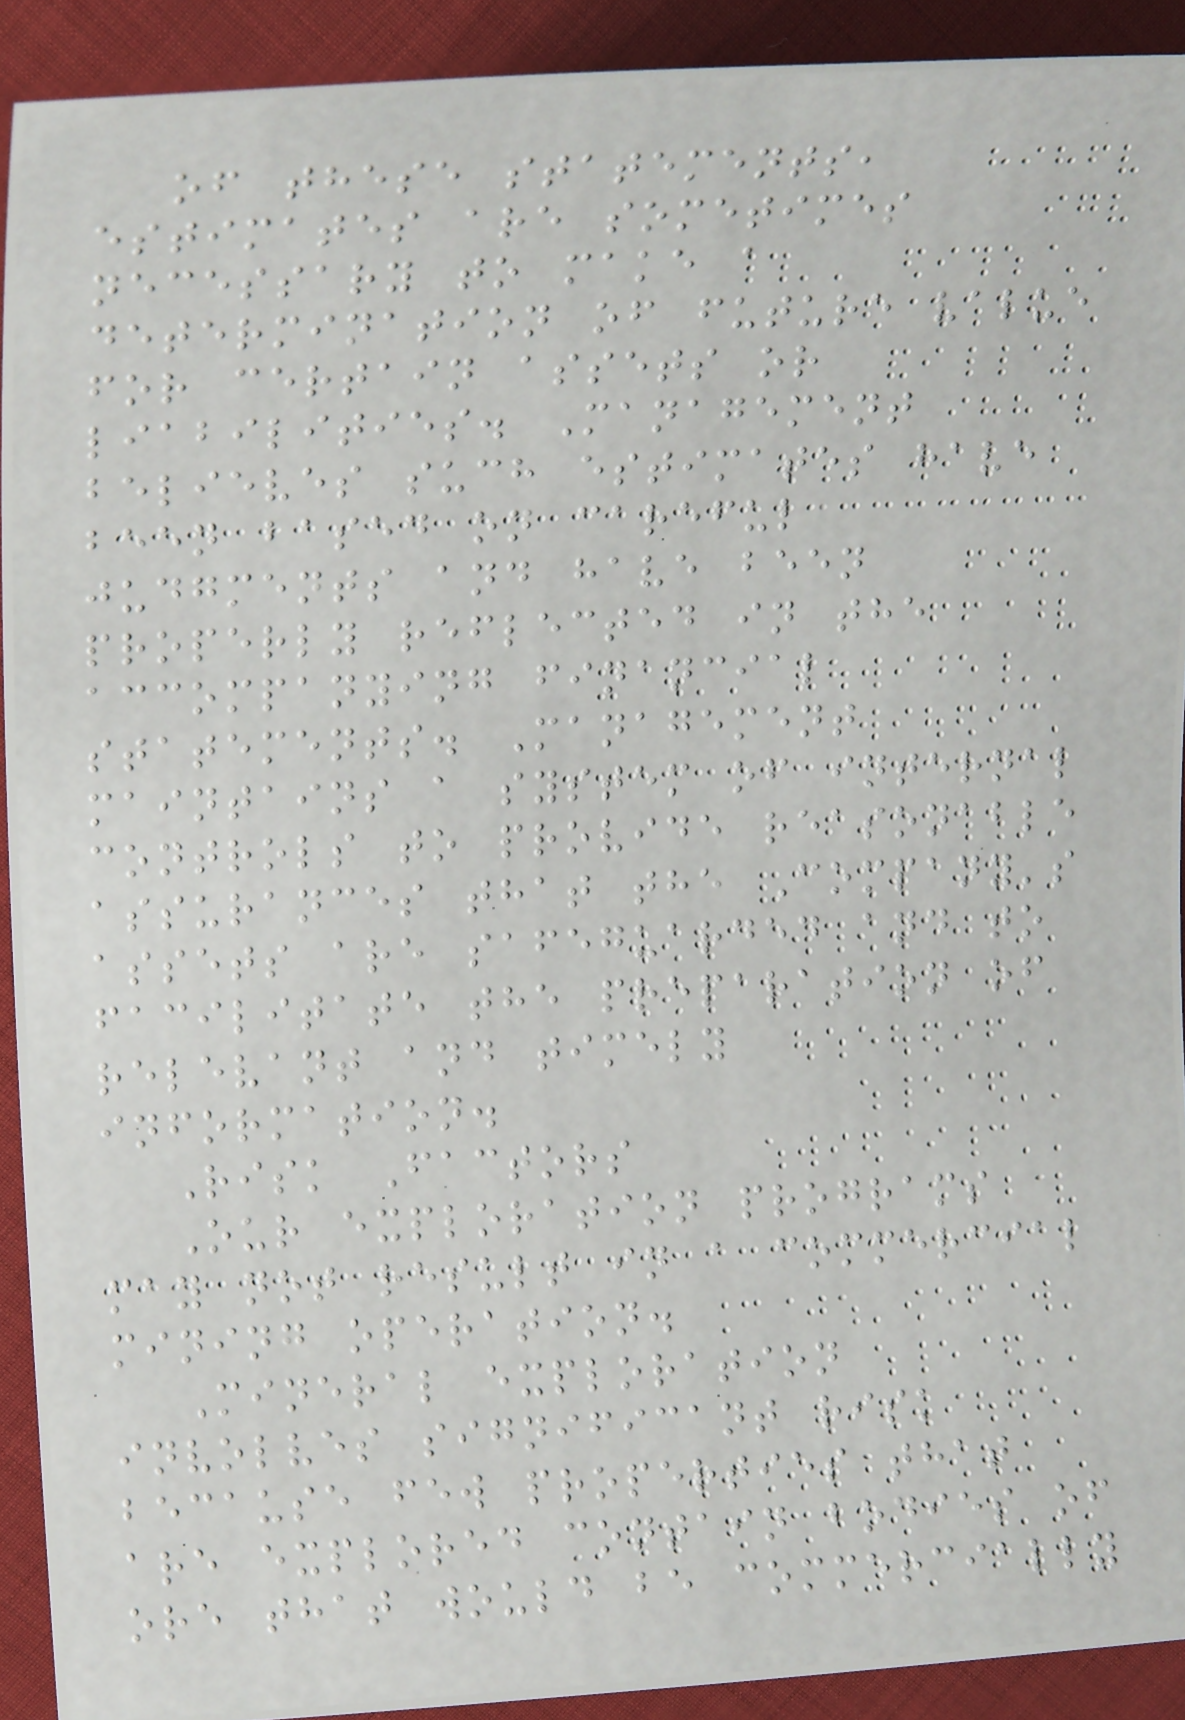of these statements,
estimates are sometimes
necessary to make a
determination of future value
for certain assets or
liabilities. Management
believes such estimates have
been based on careful
judgments and have been
properly reflected in the
accompanying financial
statements. Management
maintains a system of internal
controls to provide reasonable
assurances that the Company's
assets are safeguarded and to
facilitate the preparation of
relevant and timely
information.
Risk Factors
Our exploration programs
may not result in a commercial
mining operation.
Mineral exploration
involves significant risk
because few properties that
are explored contain bodies of
ore that would be commercially
